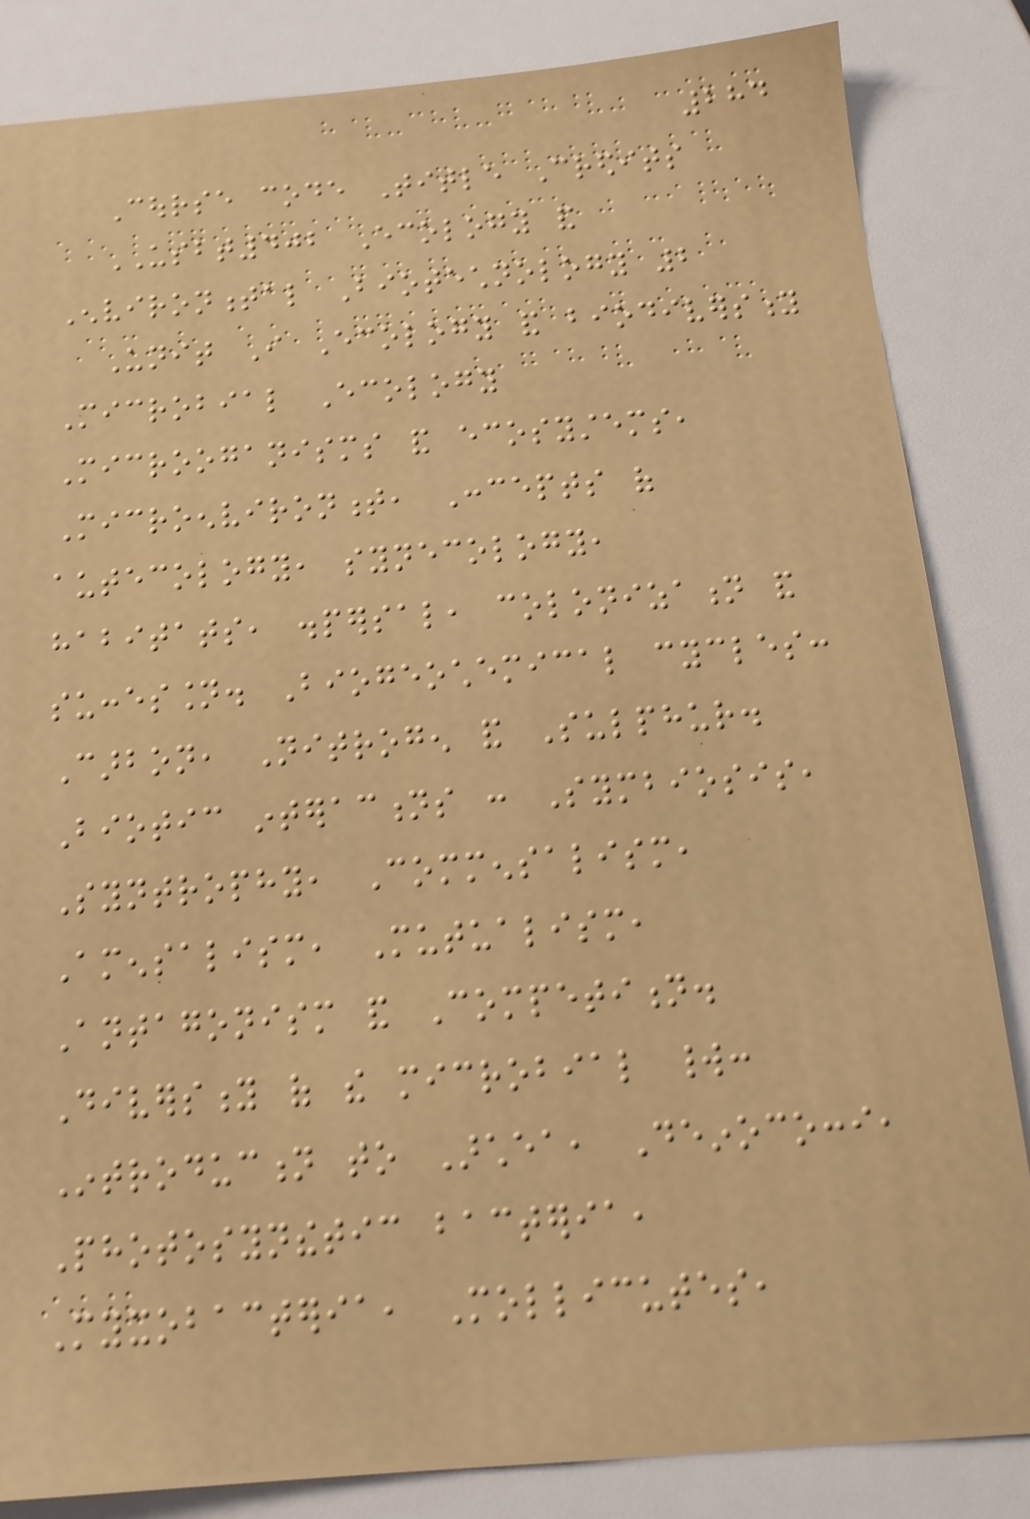284
Course code Title Credits
USBT402 Ecology and
Environmental Biotechnology 2
Unit I Ecology and biodiversity
Microbial Ecology
Microoganisms and ecosystems,
Microenvironment, Concepts of
autecology, synecology,
habitats, dispersal, colonization and
succession. Biogeochemical cycles:
Carbon, Nitrogen and Sulphur.
Biotic interactions : Symbiosis,
Syntrophy, Commensalism,
Amensalism, Mutualism,
Antagonism and Competition.
Diversity of the microbial world:
Introduction to Archea, Deinococci,
Photosynthetic bacteria,
Myxobacteria, Mollicutes,
